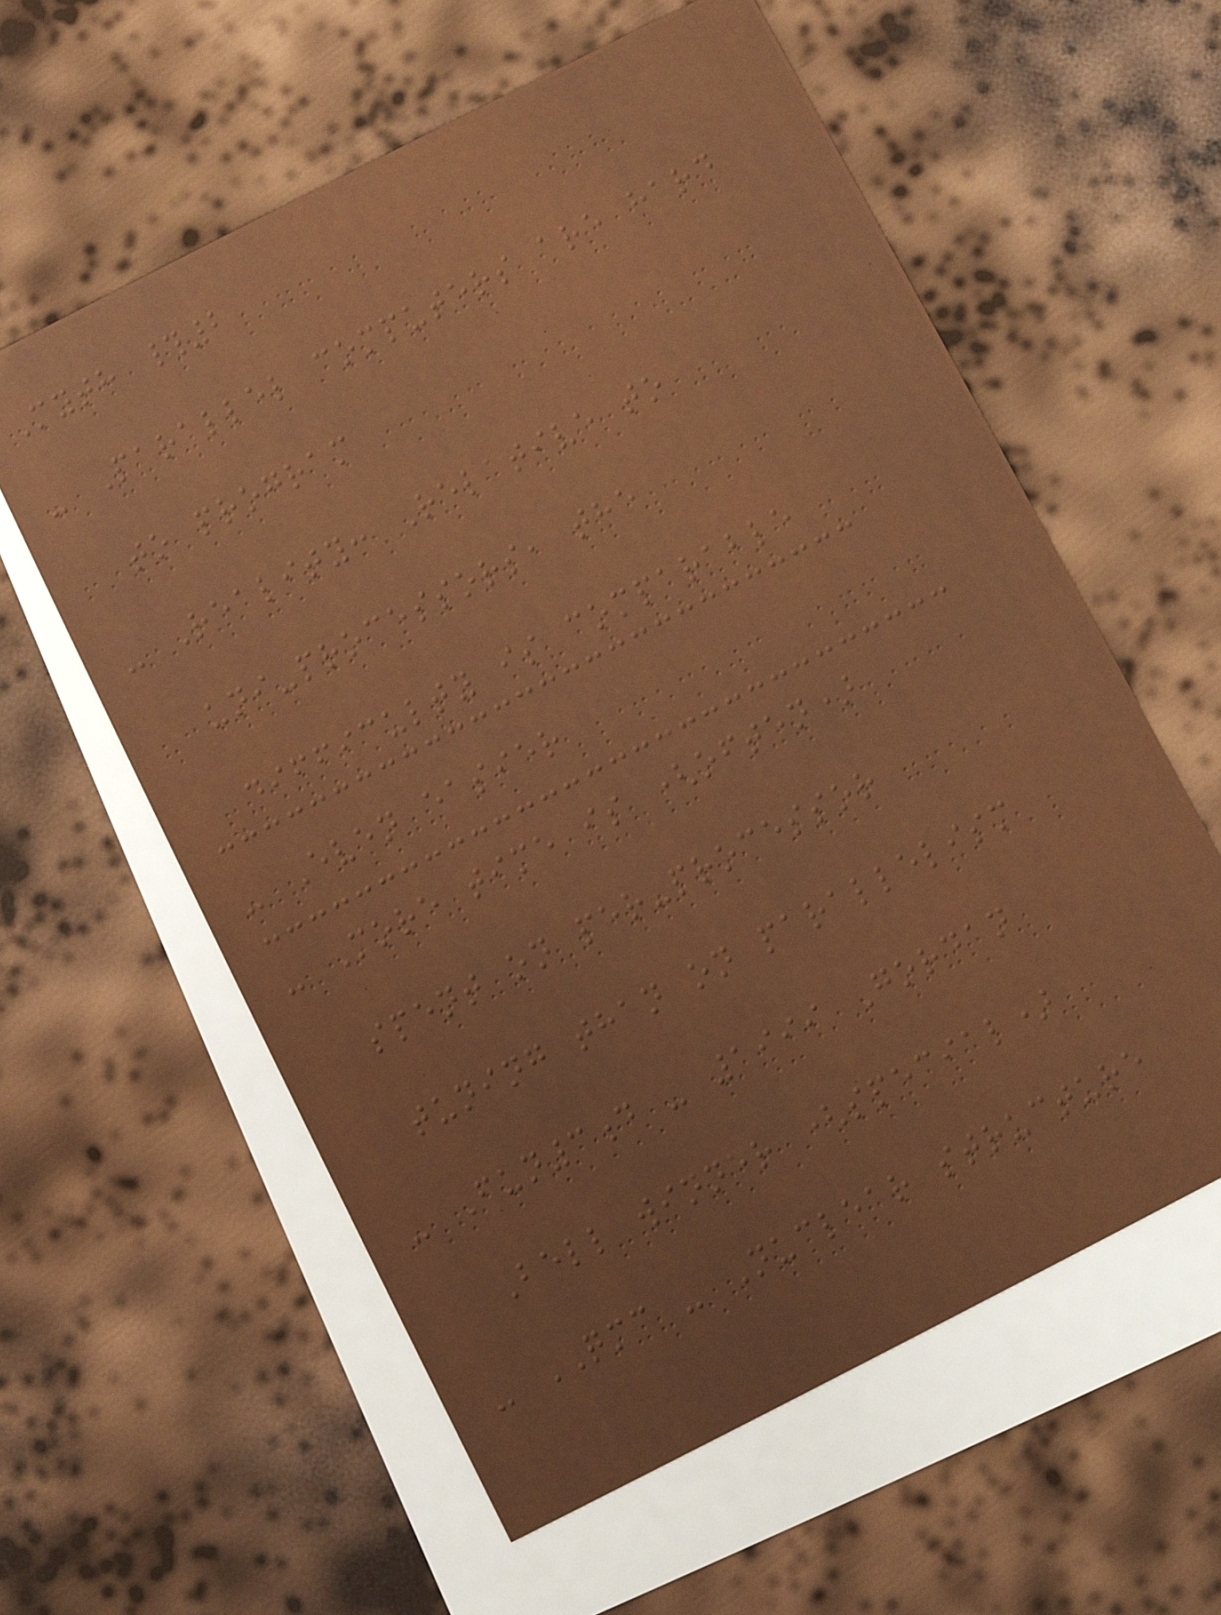Myth #2
- Parallel computers are hard
to program
- Reality: Relative to
uni-processors, the
difficulty is comparable
- Even easier
- More time is (often)
spent on per-processor
tuning than on parallelism
- Fun3d - 1999 Gordan
Bell winner (special)
- QMC - Nuclear structure
